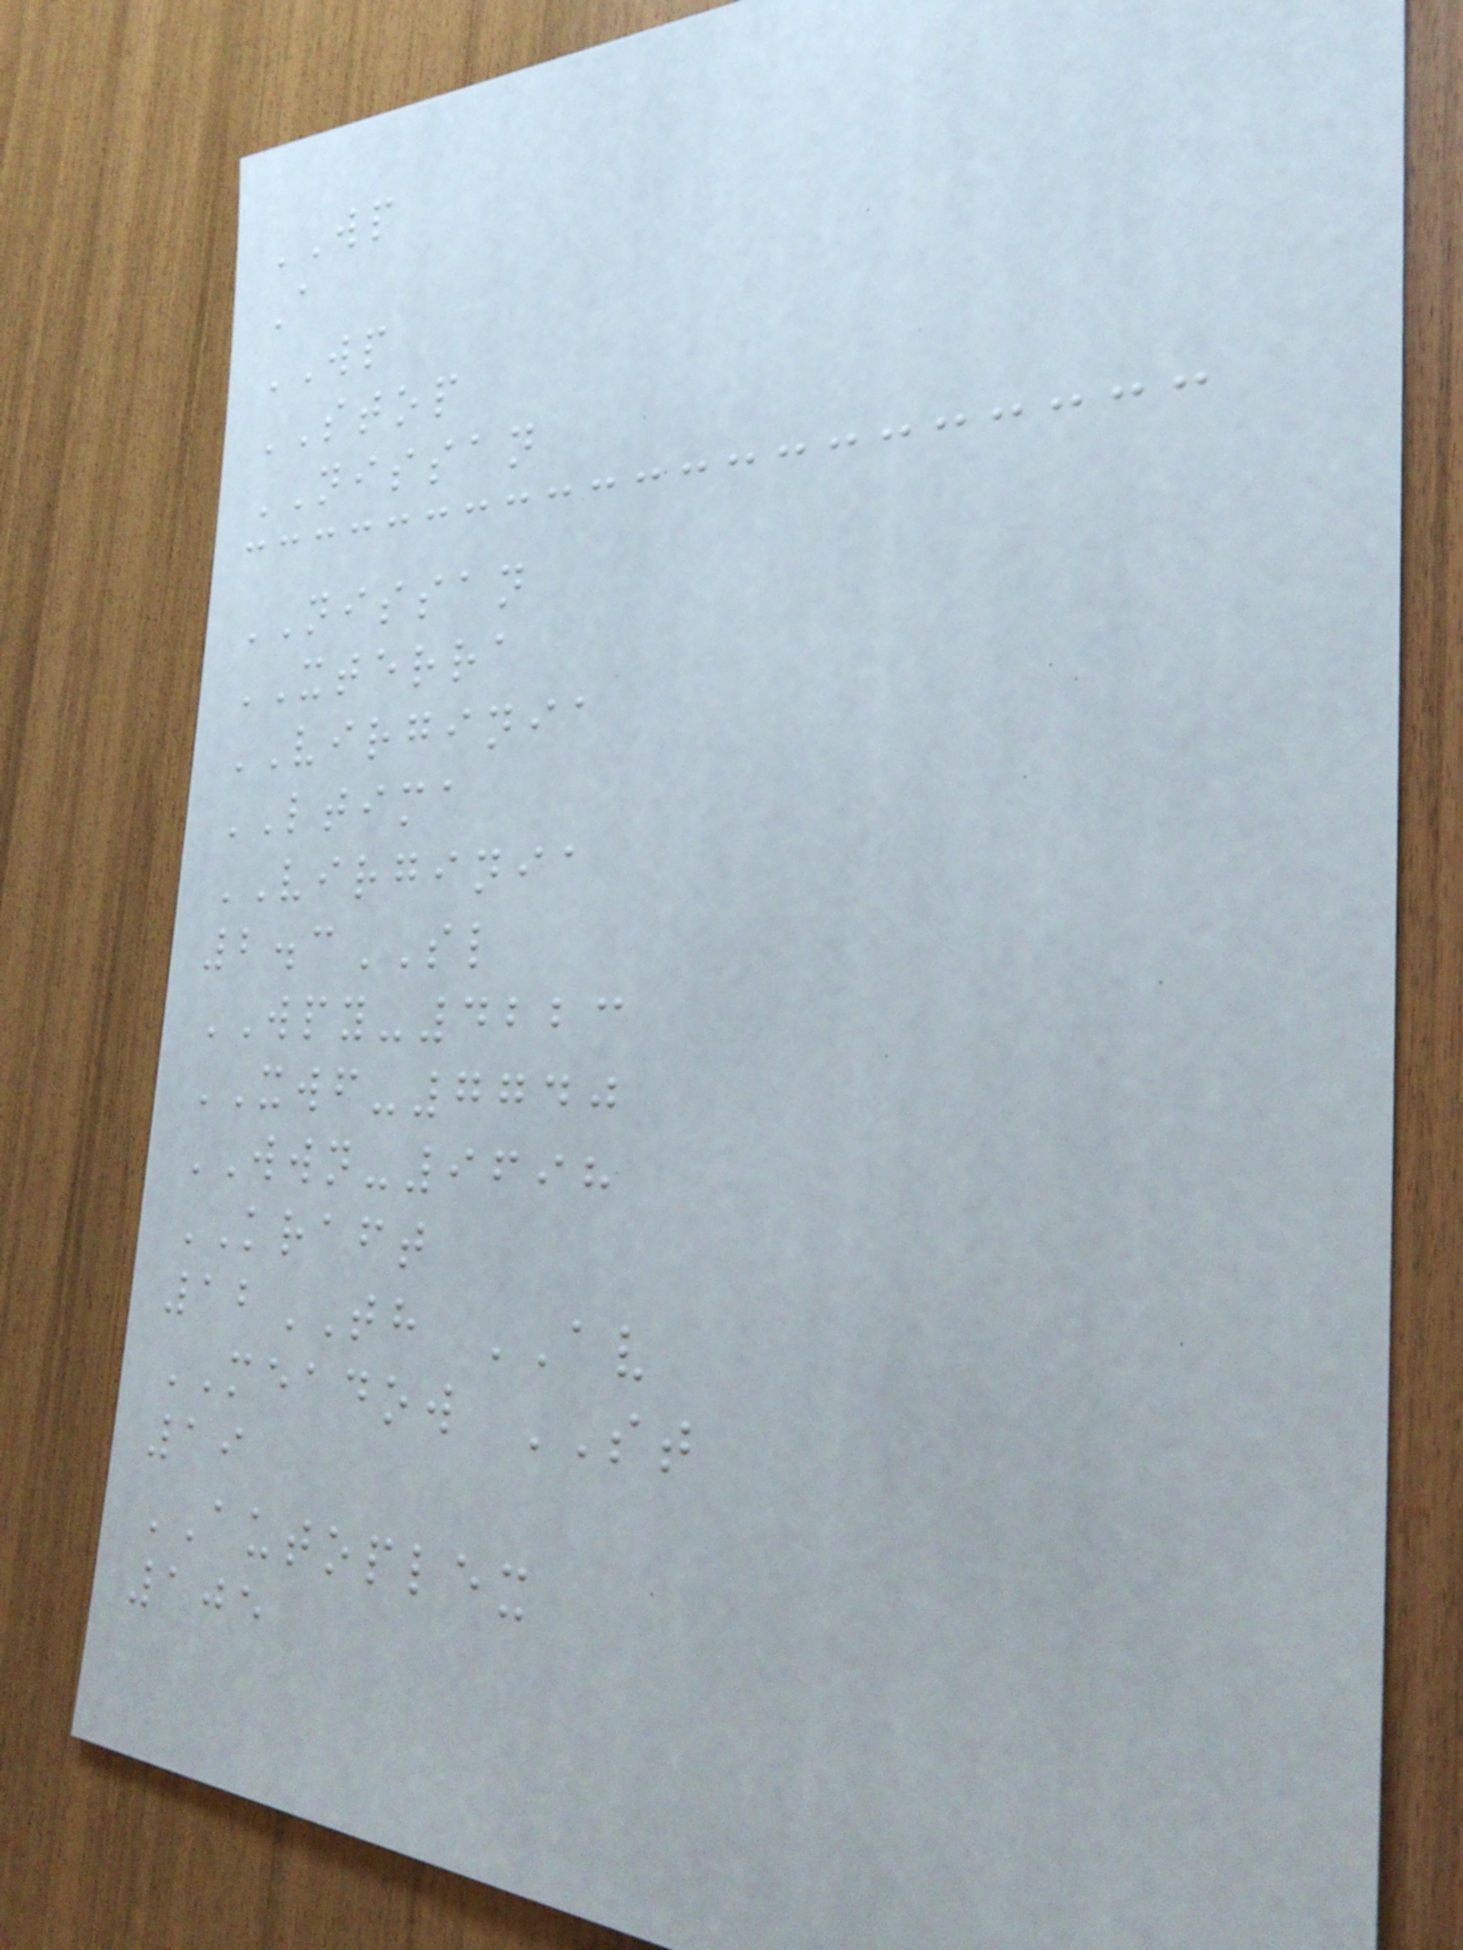WP
A
WP
STOP
NISSAN
NISSAN
XTERRA
VIRGINIA
LTIMA
VIRGINIA
2.3SL
WPY-4223
XWF-7740
WWN-9698
KRAFT
12TH AV
MEADOW ST
19
AUTOPLEX
105
